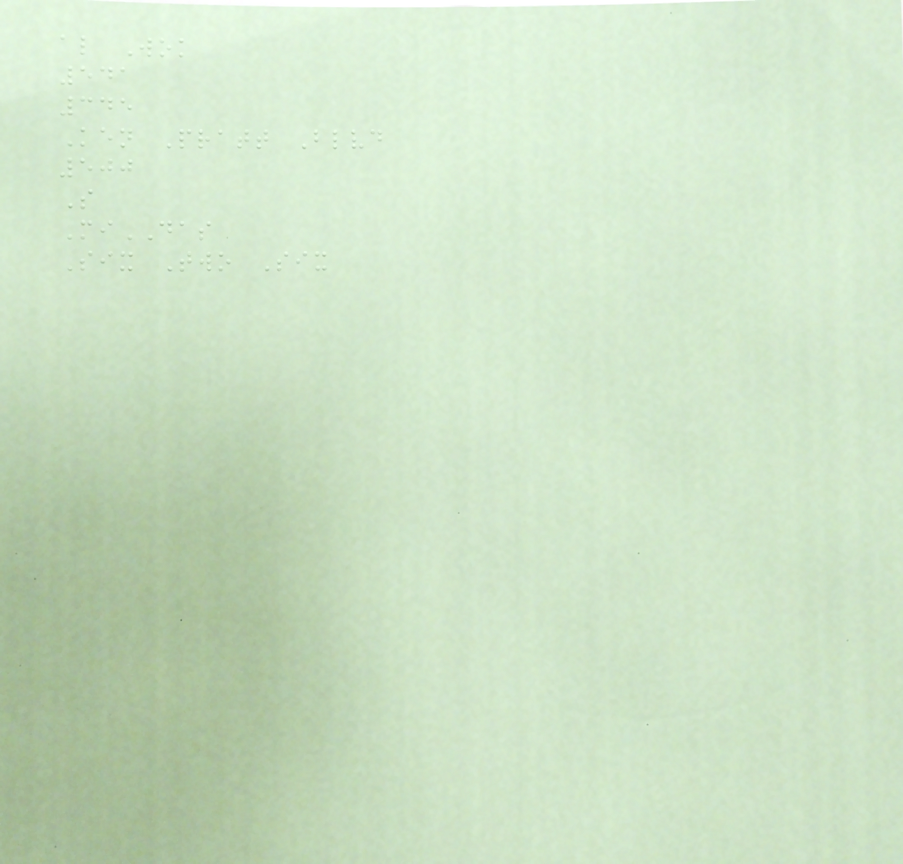al Wok
541
345
Ken Pratt Blvd
500
S
MiDAS
Six Two Six
